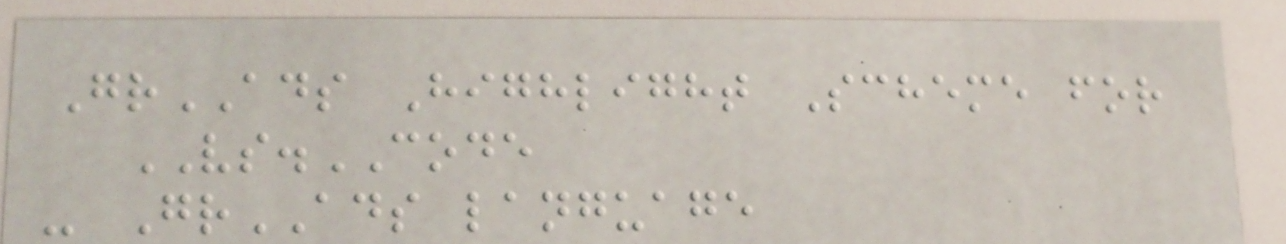GrADS Highlight Scheme for
VS.CODE
- GrADS language
